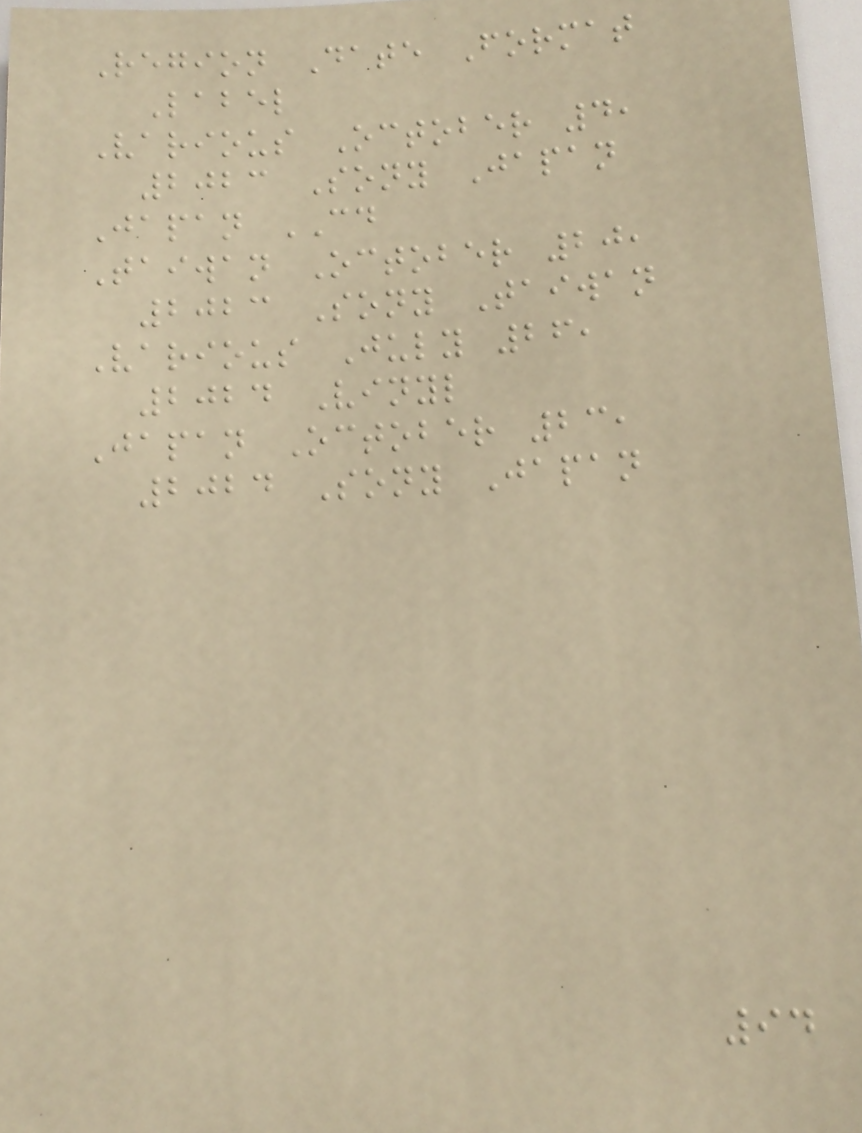Region Date Format
Label
Various October 4,
2023 Sony Japan
Japan CD
Taiwan October 20,
2023 Sony Taiwan
Various July 26,
2024 Vinyl
Japan October 23,
2024 Sony Japan
94
